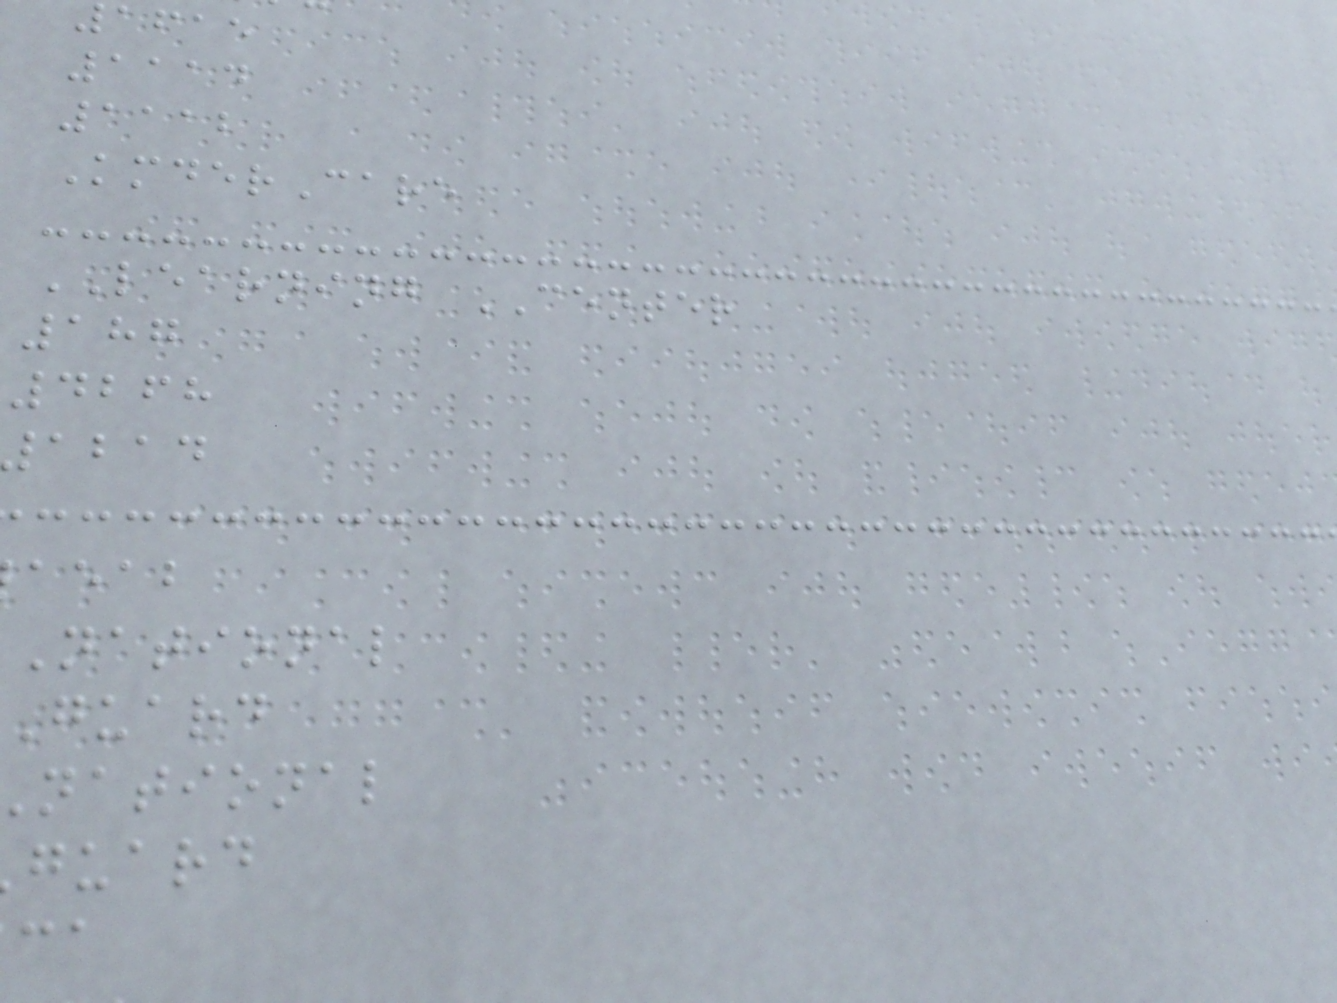afae
1114
1112
KmderCare
LEARNING CENTER
187
4268
abad
aeab
national
guard
national
guard
